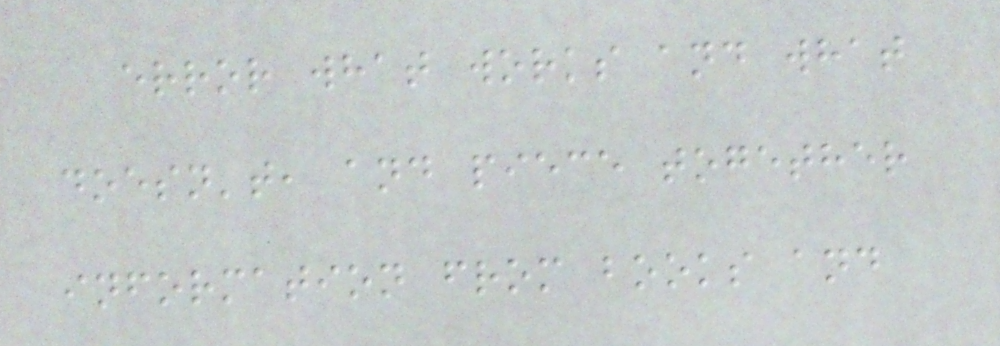error what works and what
doesn't, and piece together
information from books and
